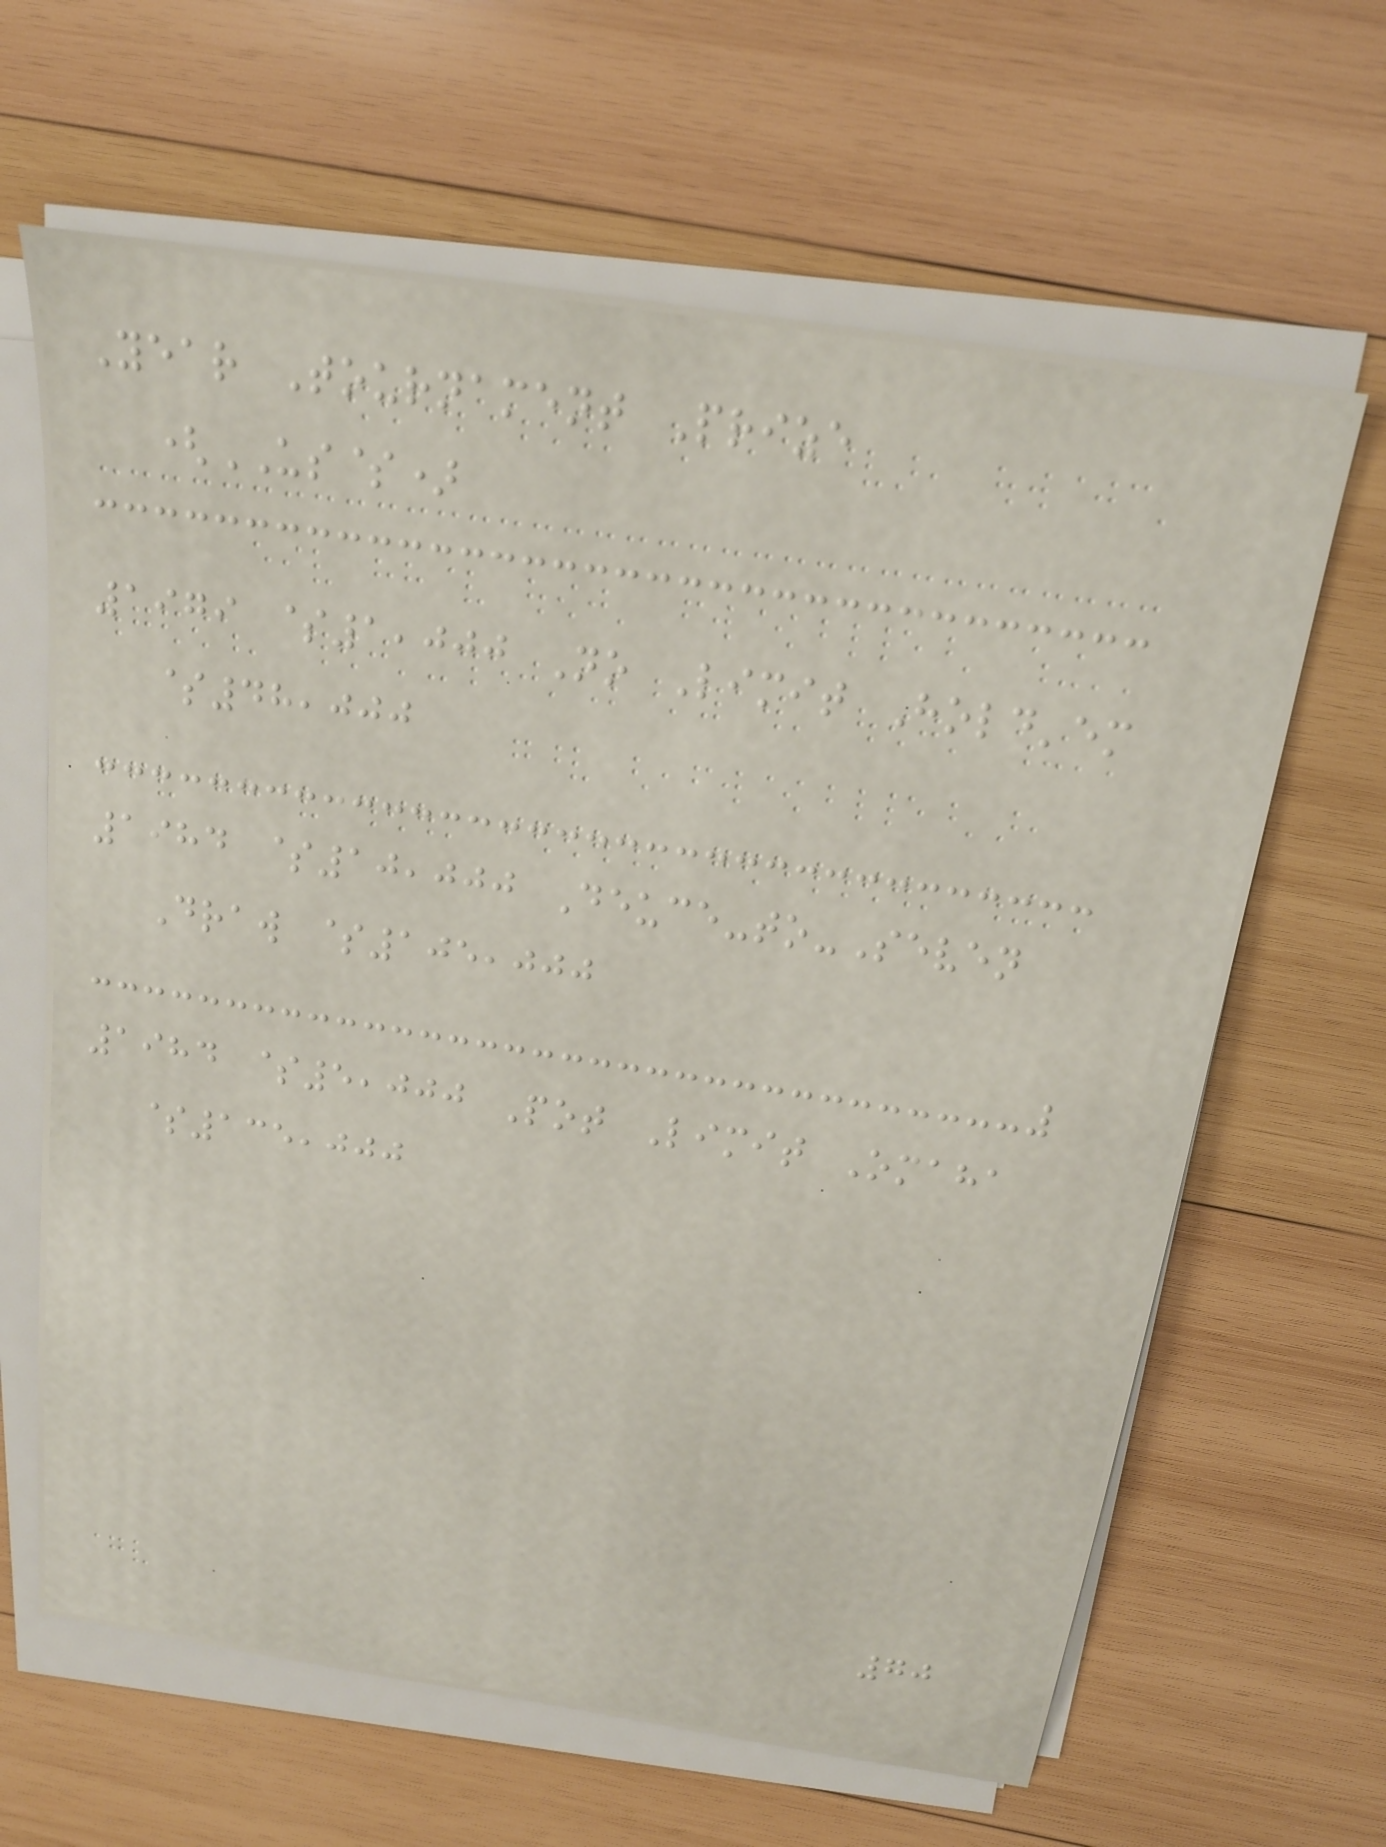Year Tournament Prize
(US$)
1979 $1,000 No Limit Hold'em
$48,000
1984 $10,000 Deuce-to-Seven
Draw $105,000
1984 $5,000 Pot Limit Omaha
$135,000
70
